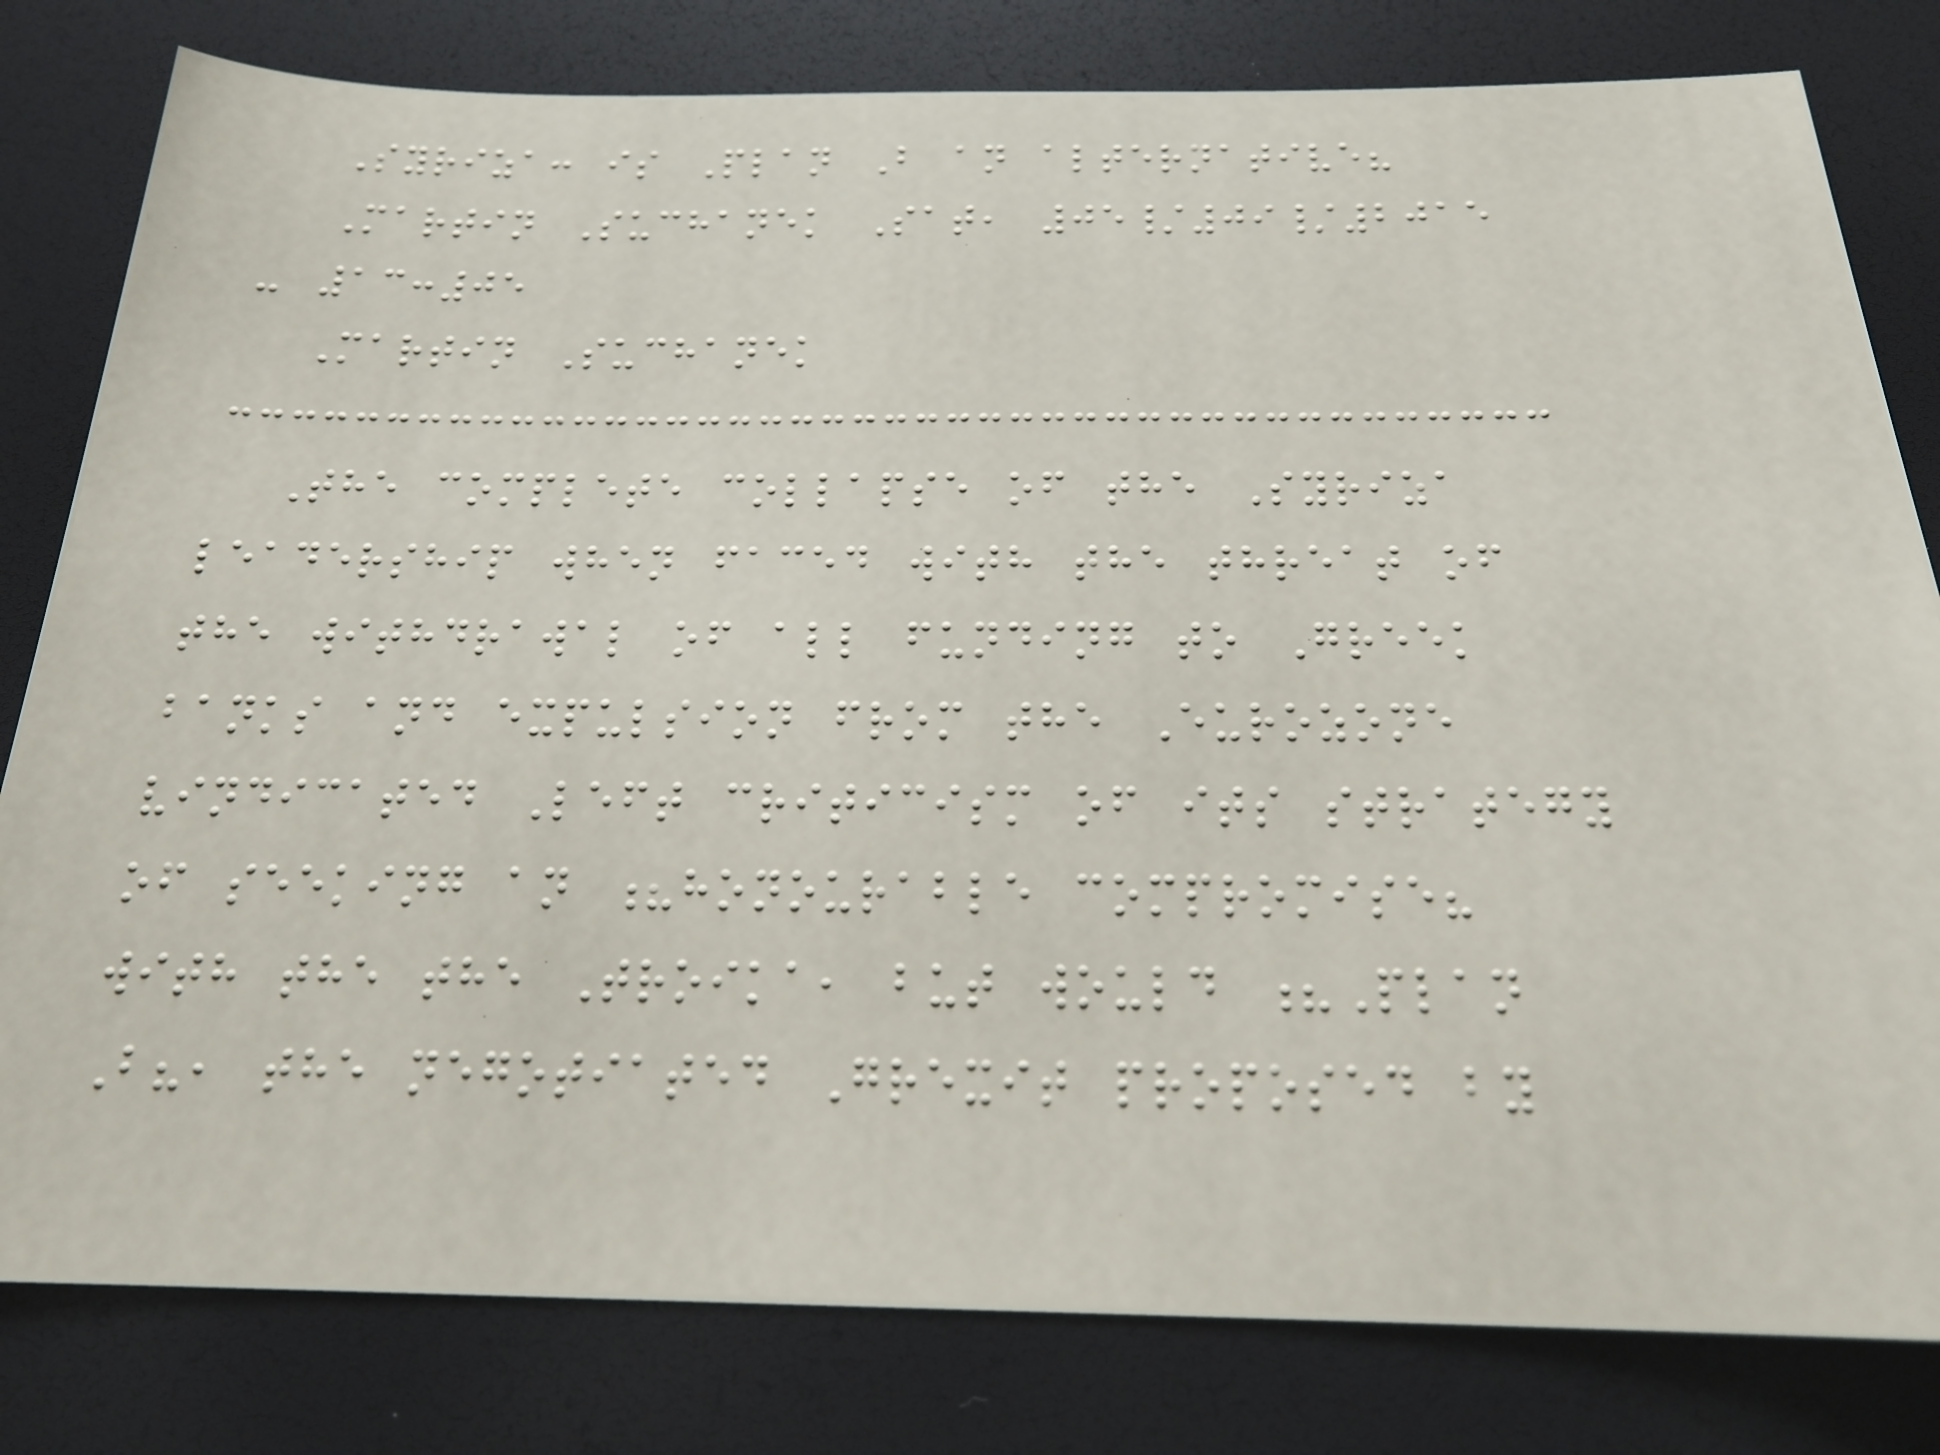Syriza: is Plan B an alternative?
Martin Suchanek Sat, 05/09/2015
- 13:05
Martin Suchanek
The complete collapse of the Syriza
leadership when faced with the threat of
the withdrawal of all funding to Greek
banks and expulsion from the Eurozone
vindicated Left criticism of its strategy
of seeking an ?honourable compromise?
with the the Troika, but would ?Plan
B?, the negotiated Grexit proposed by
